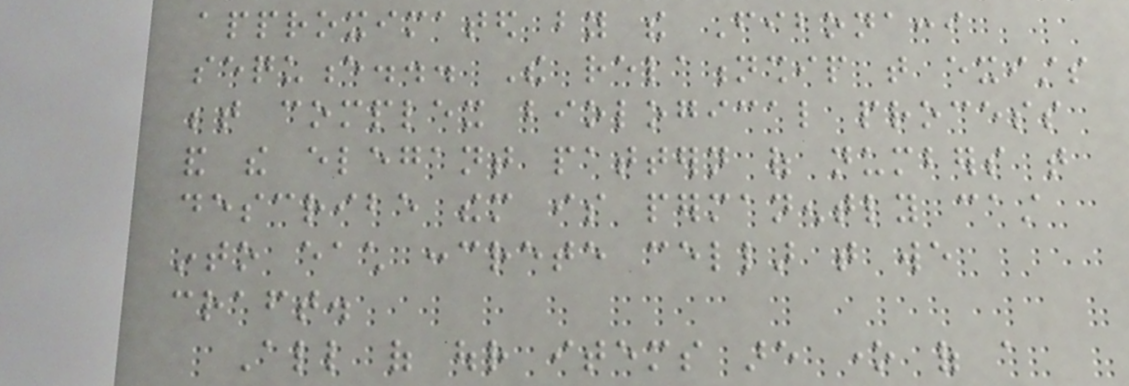approximated by the Fibonacci
sequence... The relationship that exists
between complex biological process
and the elegant pattern of numbers that
describe them is permanently cast
into each concrete cellar that we
craft.
All of our items are one of a
